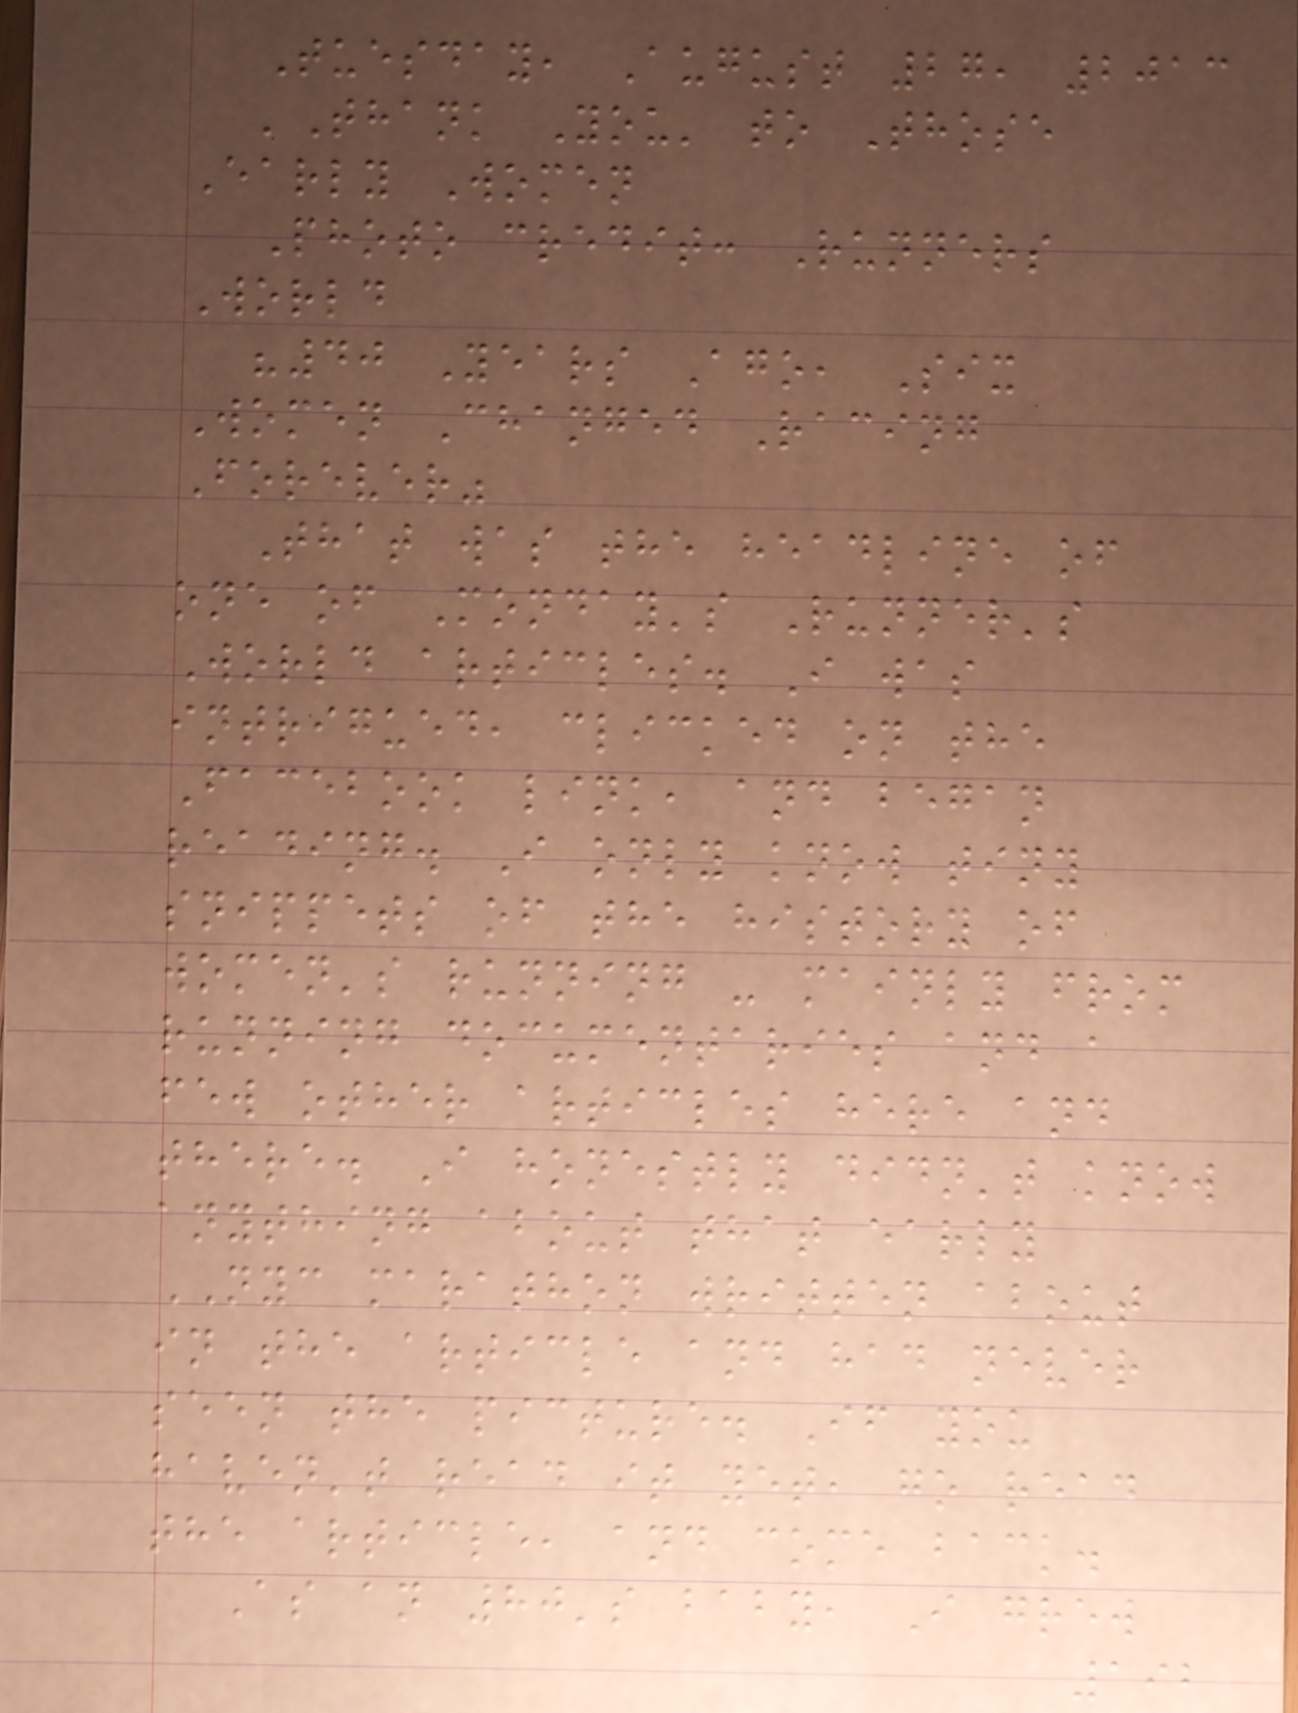Tuesday, August 27, 2013
'Thank You' to Those
Early Women
Photo credit: Runners
World
"40 Years Ago, Six
Women Changed Racing
Forever"
That was the headline of
one of Monday's Runner's
World articles. I was
intrigued, clicked on the
Facebook link, and began
reading. I only know tiny
snippets of the history of
women's running - mainly from
running documentaries and a
few other articles here and
there. I honestly didn't know
anything about that early
NYC marathon written about
in the article and had never
seen the picture. If you
haven't read it yet, go read
the article, and come back.
As an 80's baby, I grew
192
